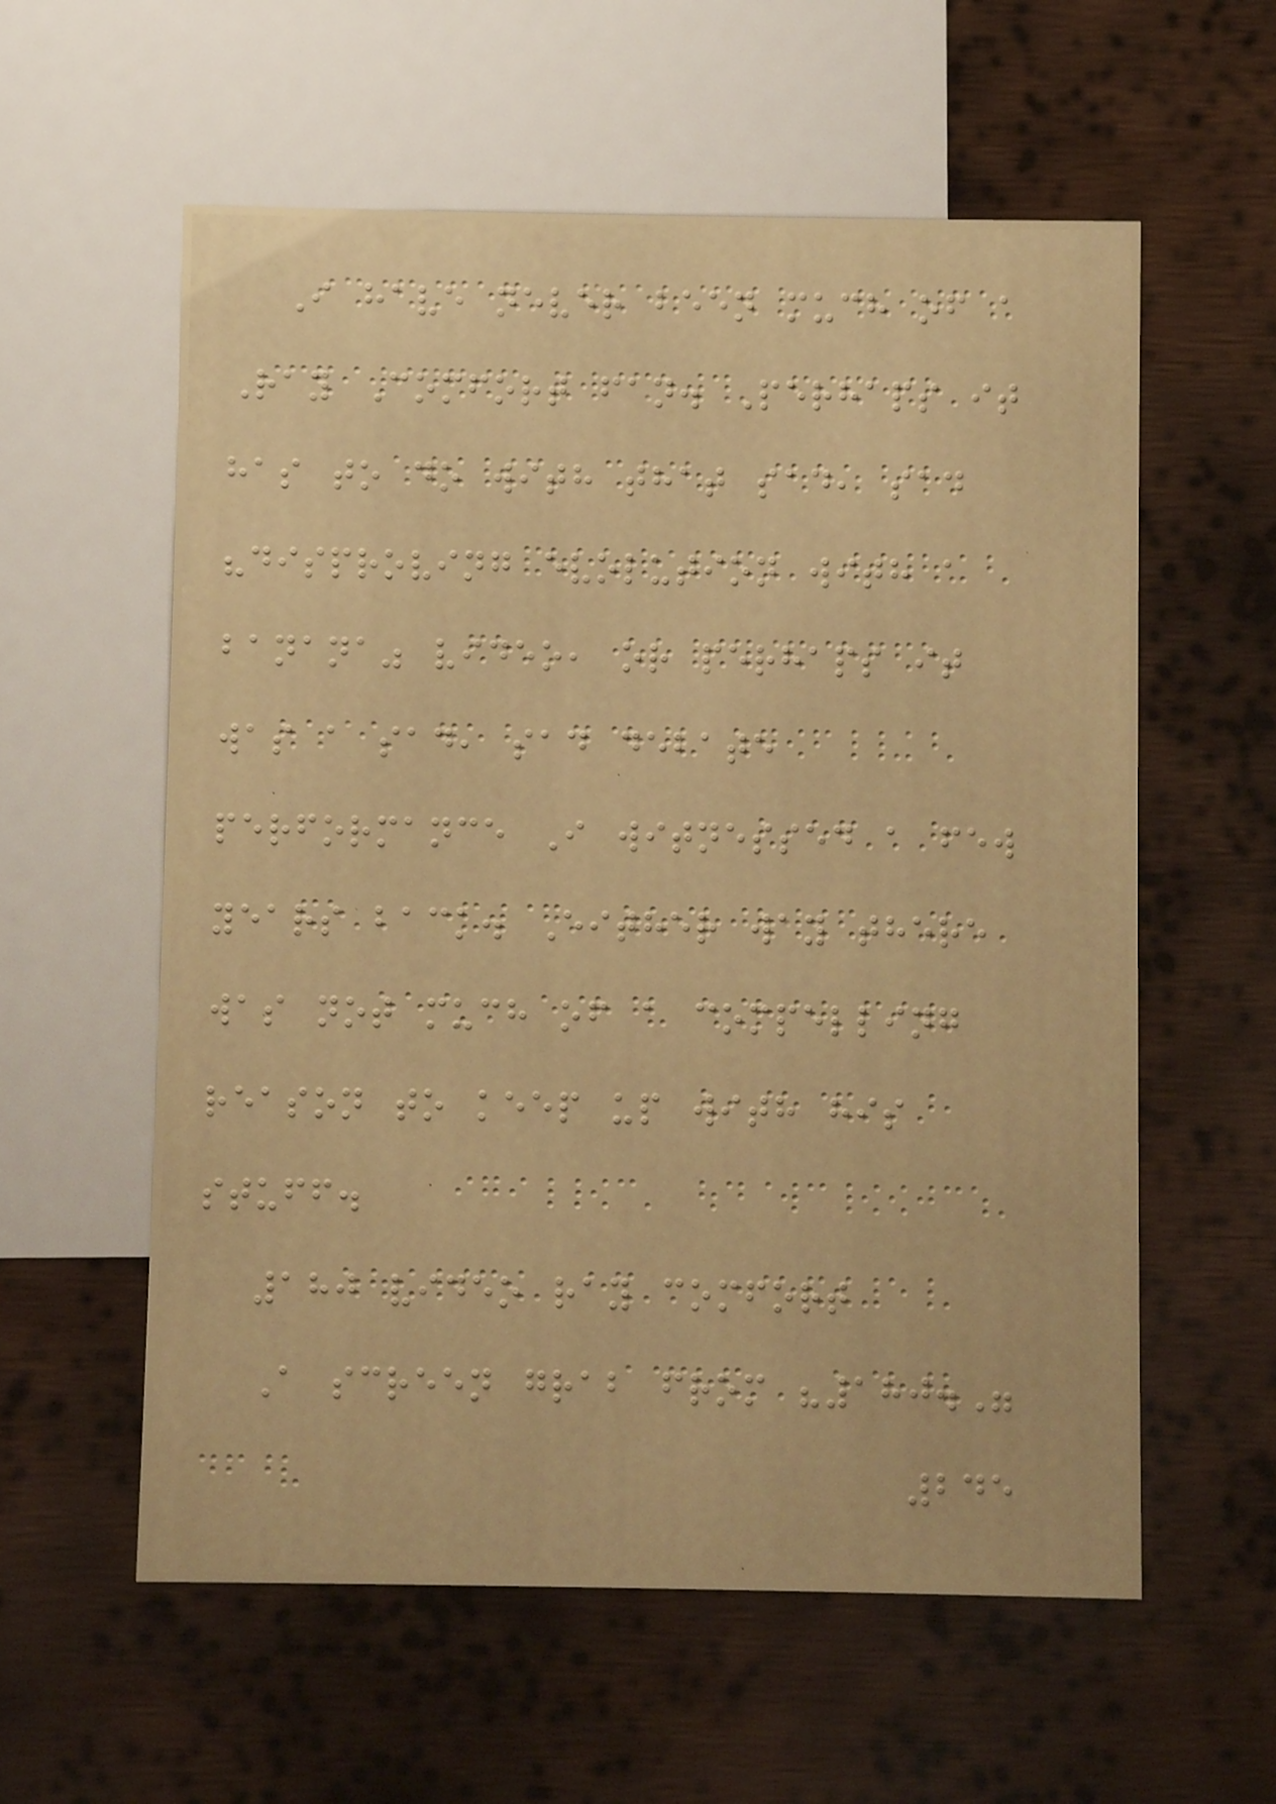I have never been much of a
Ray Comfort fan. Perhaps it
has to do with that sad, sad
"disproving evolution with a
banana" video, or perhaps it
was a sad, sad debate
performance I witnessed a few
years back. Either way there
was not much of a compelling
reason to keep up with his
stuff.
180 video ray comfort
A screen grab from "180."
245
